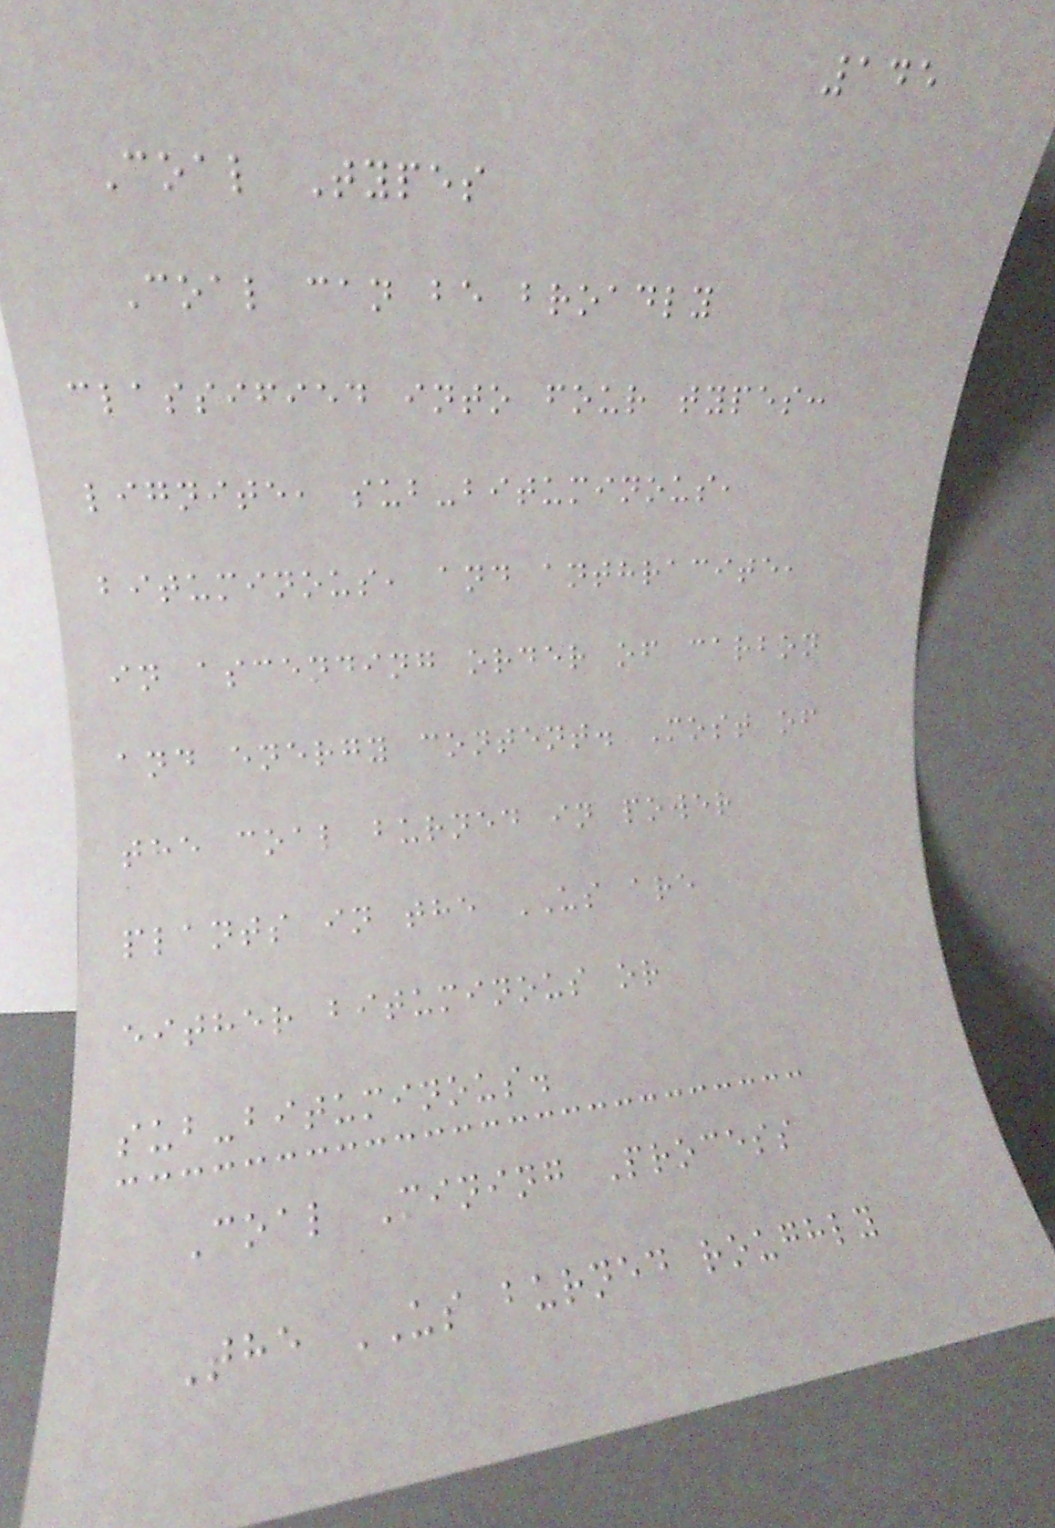145
Coal Types
Coal can be broadly
classified into four types:
lignite, sub-bituminous,
bituminous, and anthracite,
in ascending order of carbon
and energy content. Most of
the coal burned in power
plants in the US are
either bituminous or
sub-bituminous.
Coal Mining Process
The US burned roughly
